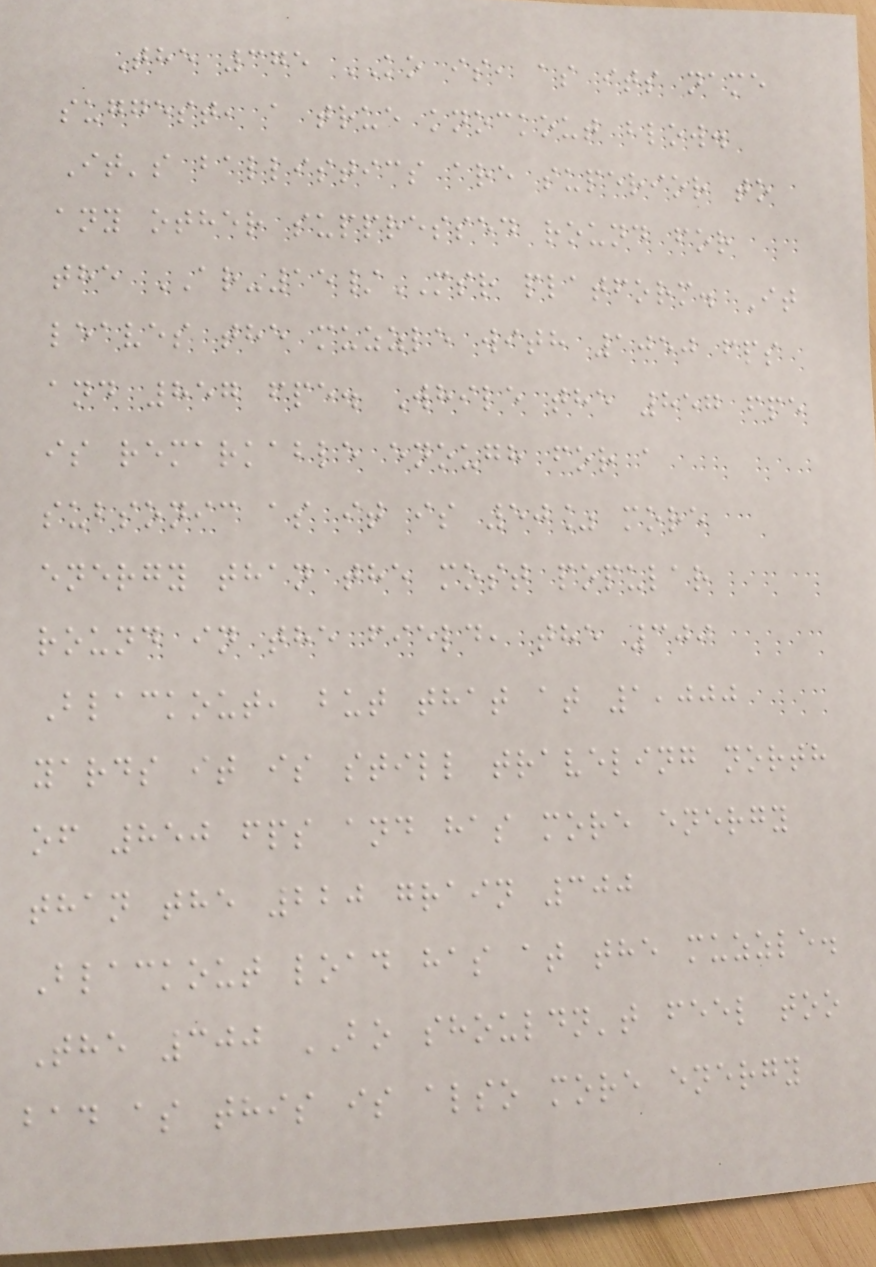The 375 KO is, as its name
suggest, a true knockout blow.
It's ballistics are superior to
any other suppressed round for
the AR-15/MSR platform. It
leaves the muzzle with 1050 fps
and 857 fpe. While the 857 fpe
is remarkable enough for a
subsonic as it is 50% more
energy than the most popular
round in the field, the 300
Blackout, but that at 1,000
yards it is still traveling north
of 850 fps and has more energy
than the 220 grain 300
Blackout load has at the muzzle.
The 300 BO shouldn't feel too
bad as this is also more energy
